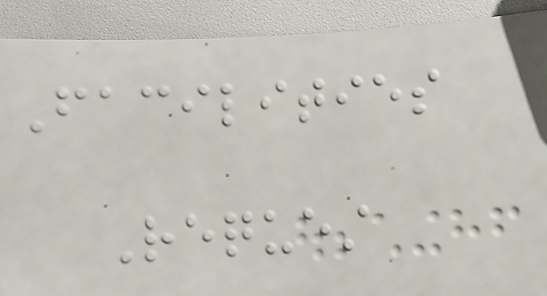Facilities
Request
